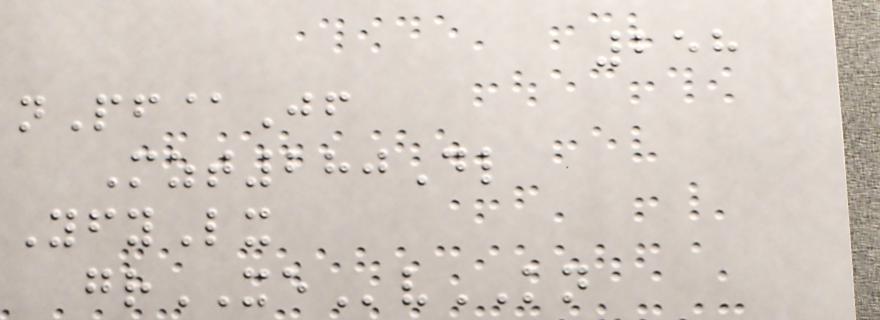258
nPf@Jf
Mzt280Dl
YfyLx
grXEvKN
